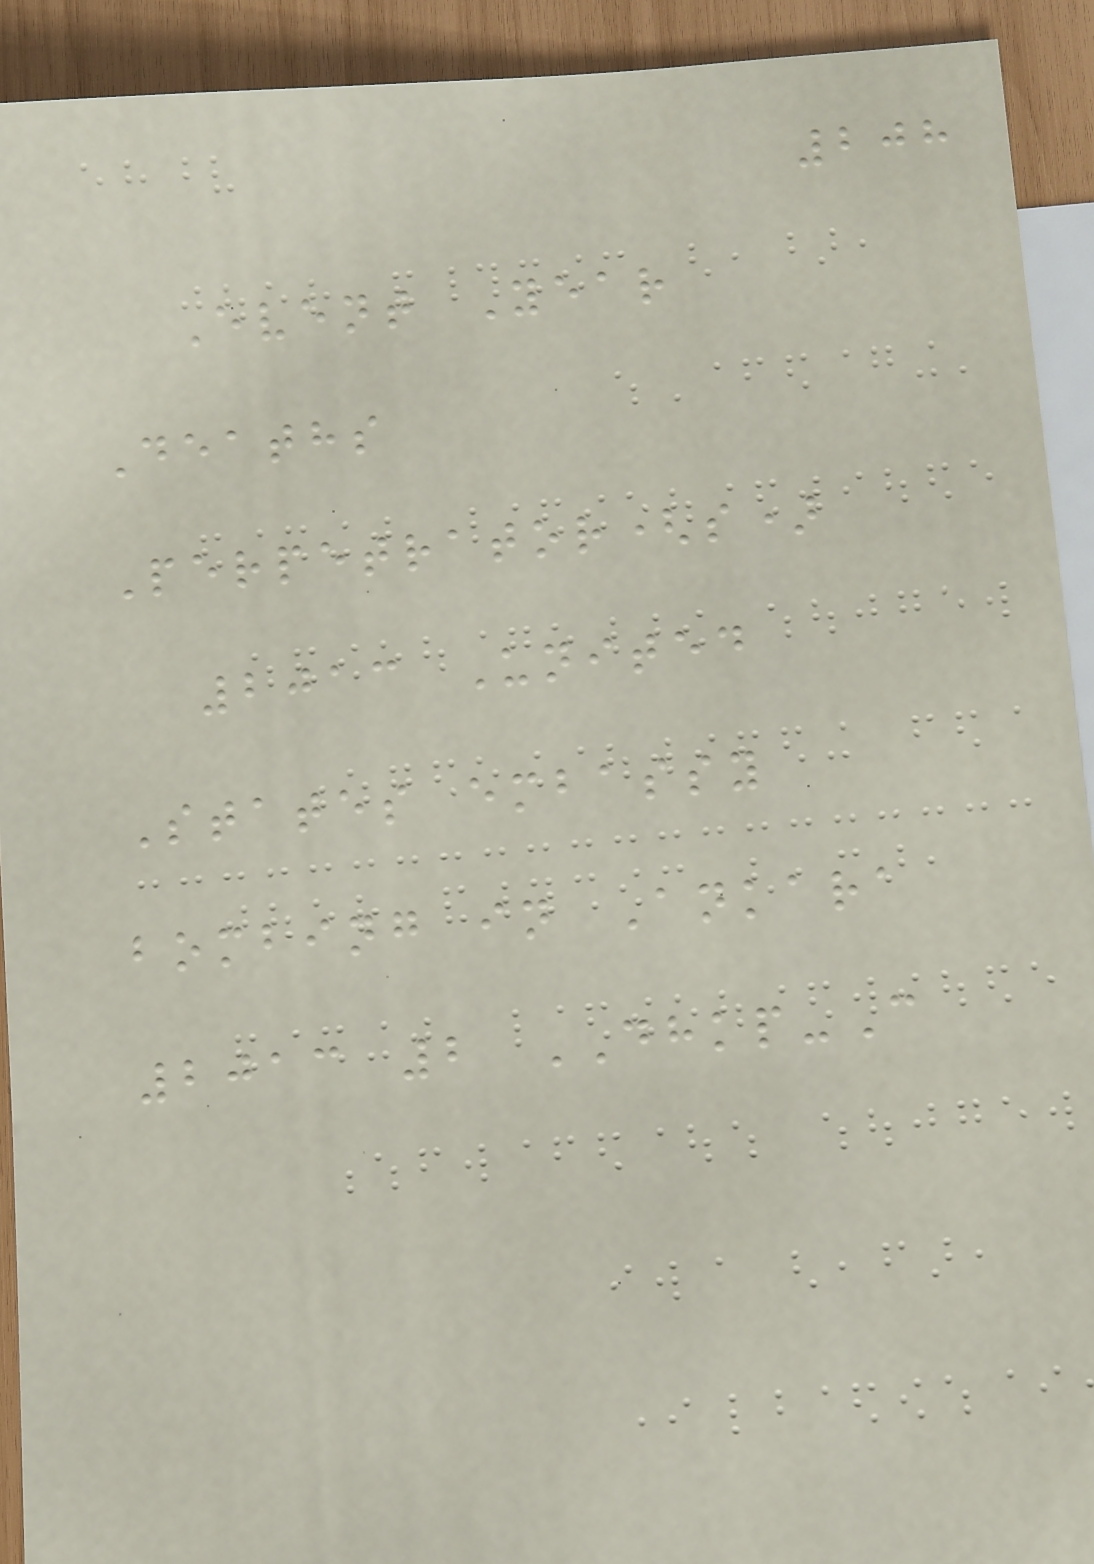208
Event Year
Deaths
Perpetrator(s)
2013 United
States embassy
bombing in Ankara
2013 2 DHKP-C
